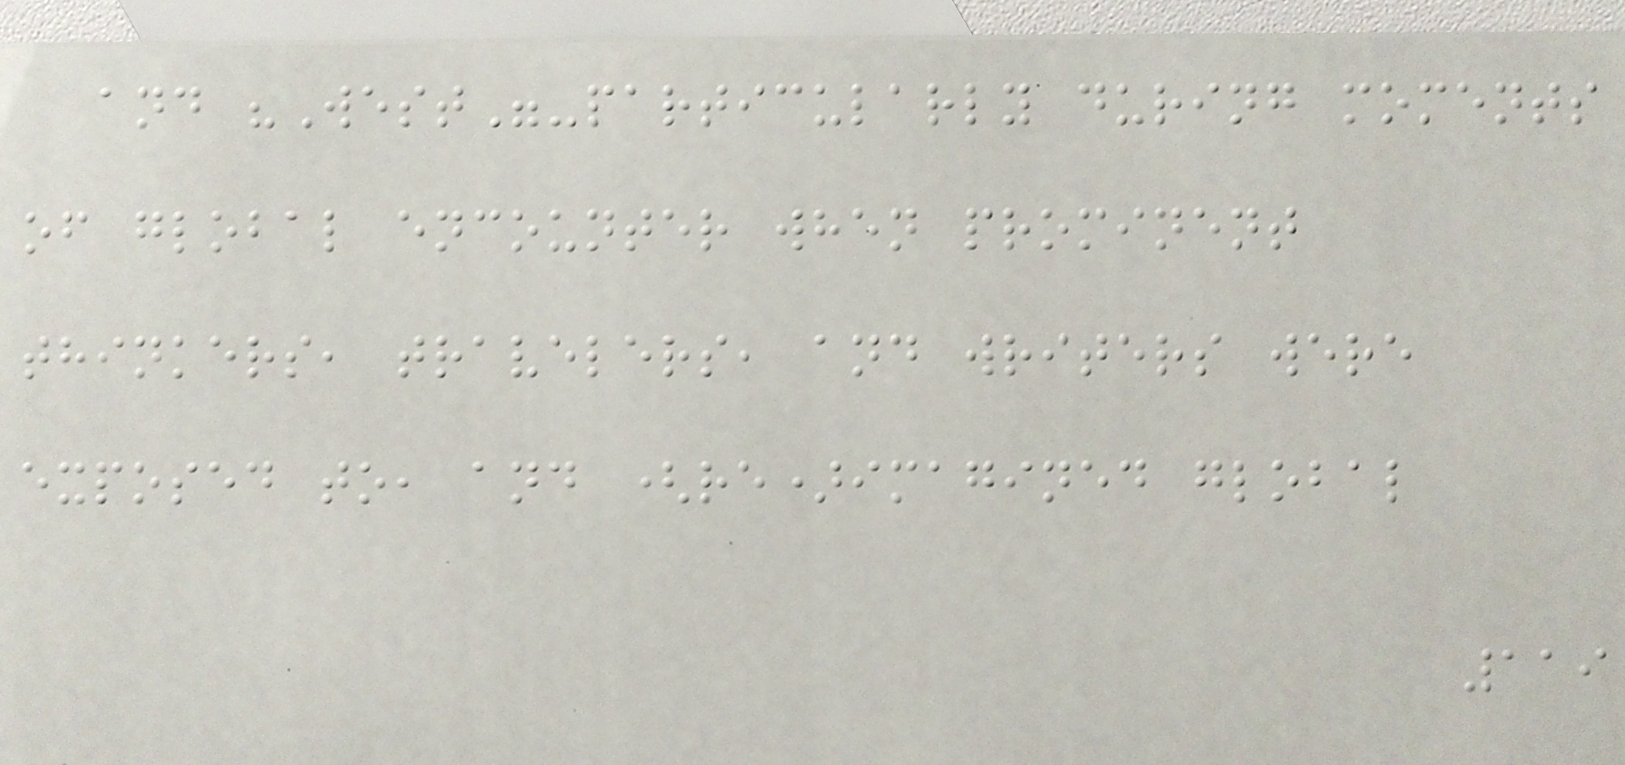and "West"-particularly during moments
of global encounter when prominent
thinkers, travelers, and writers were
exposed to, and (re)imagined global
119
